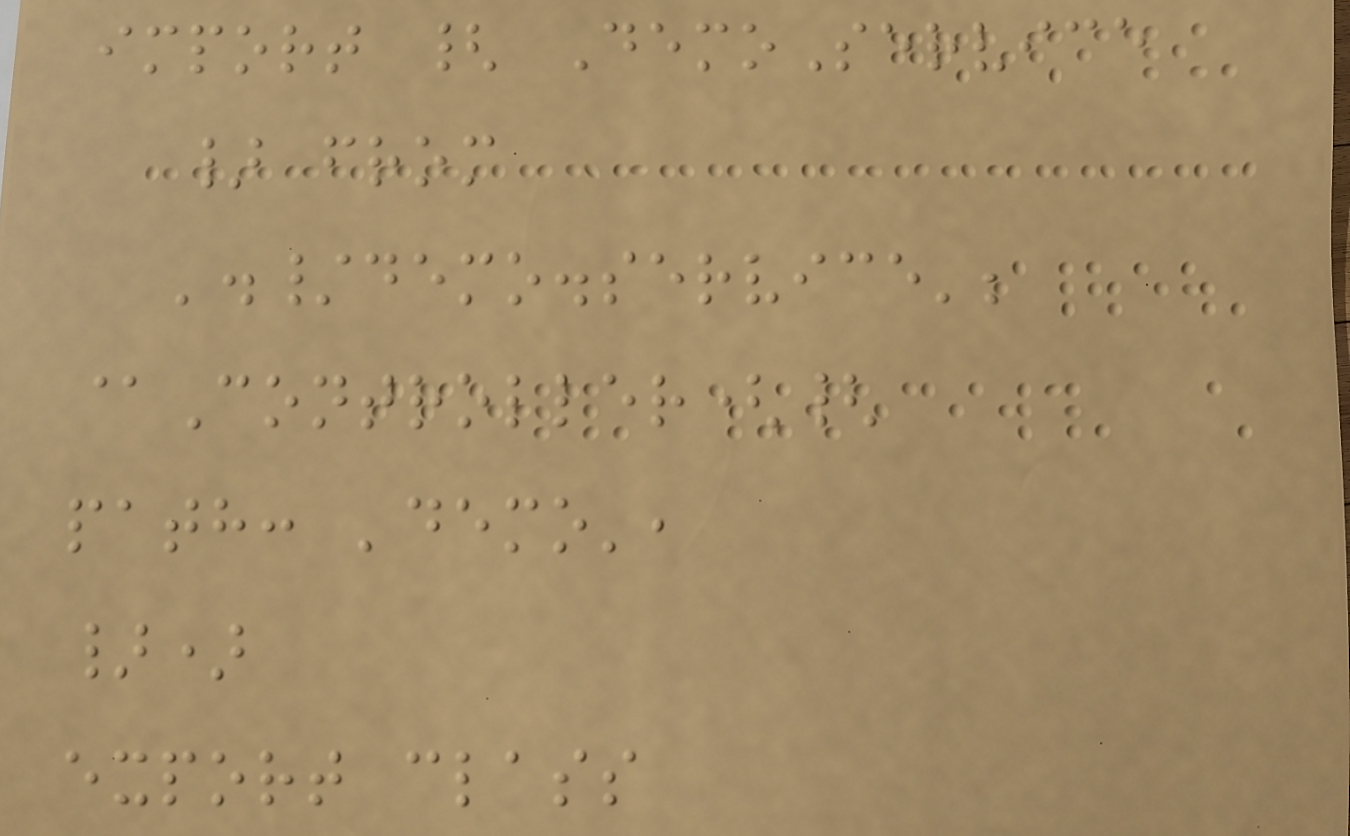import { DemoService
} from
'./demo.service';
@Controller({
path: 'demo',
})
export class
